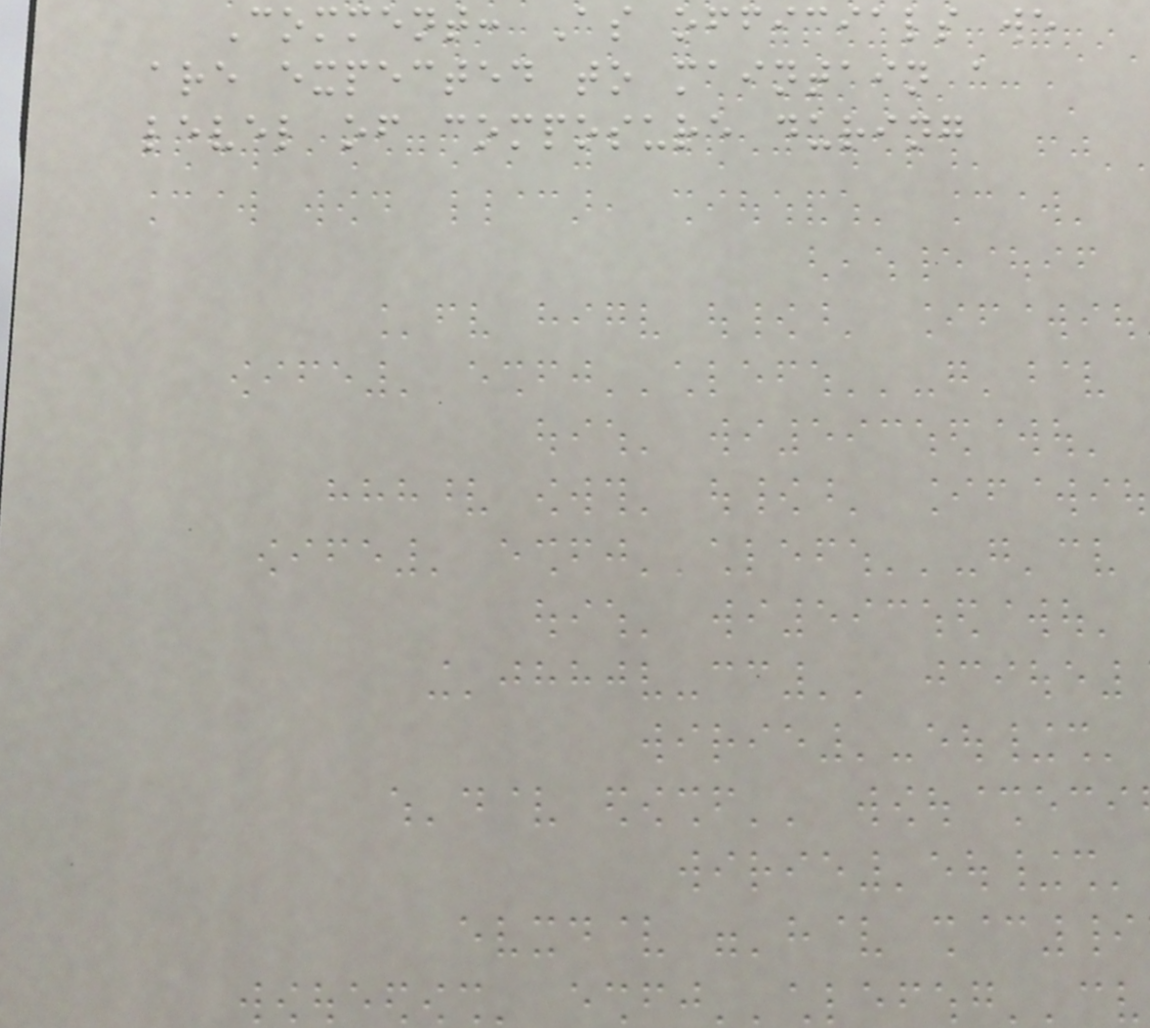Comment: As officials we
are expected to maintain a
level of composure during
